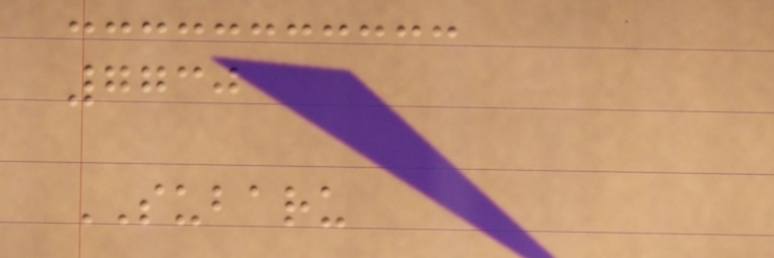7730
SUBARU
